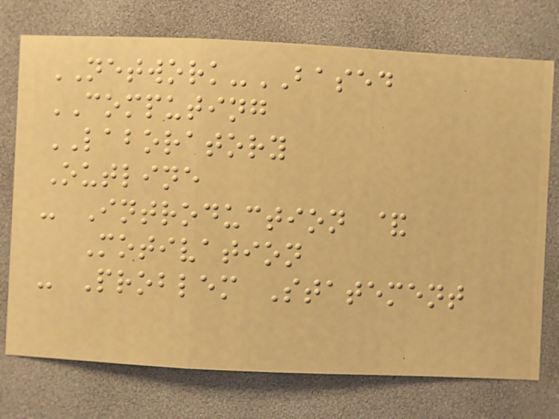NETWORK-BASED
COMPUTING
LABORATORY
Outline
- Introduction &
Motivation
- Problem Statement
